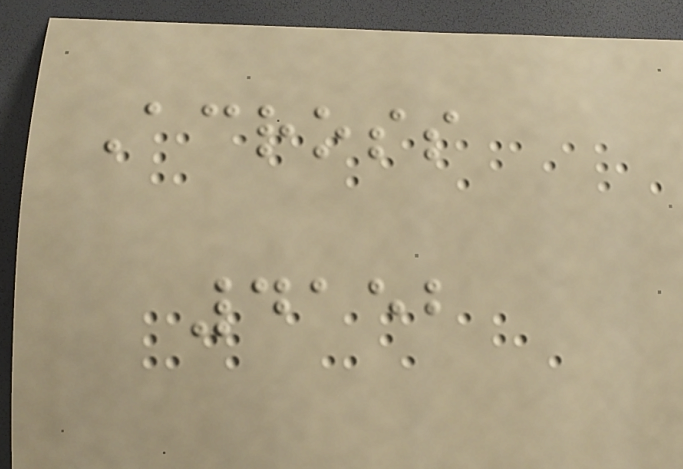Across
4152
